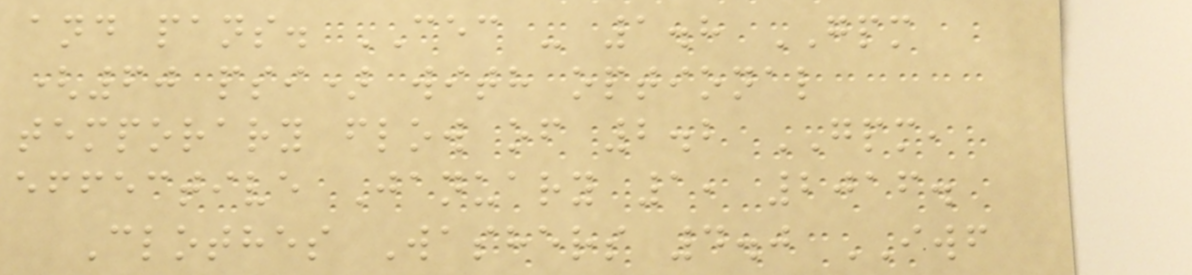and pans. CEC - 1.8 GPM
(60 psi) with optional
temporary flow of 2.2 GPM,
effective January 1, 2016.
Clothes Washers 4.0 IWF
